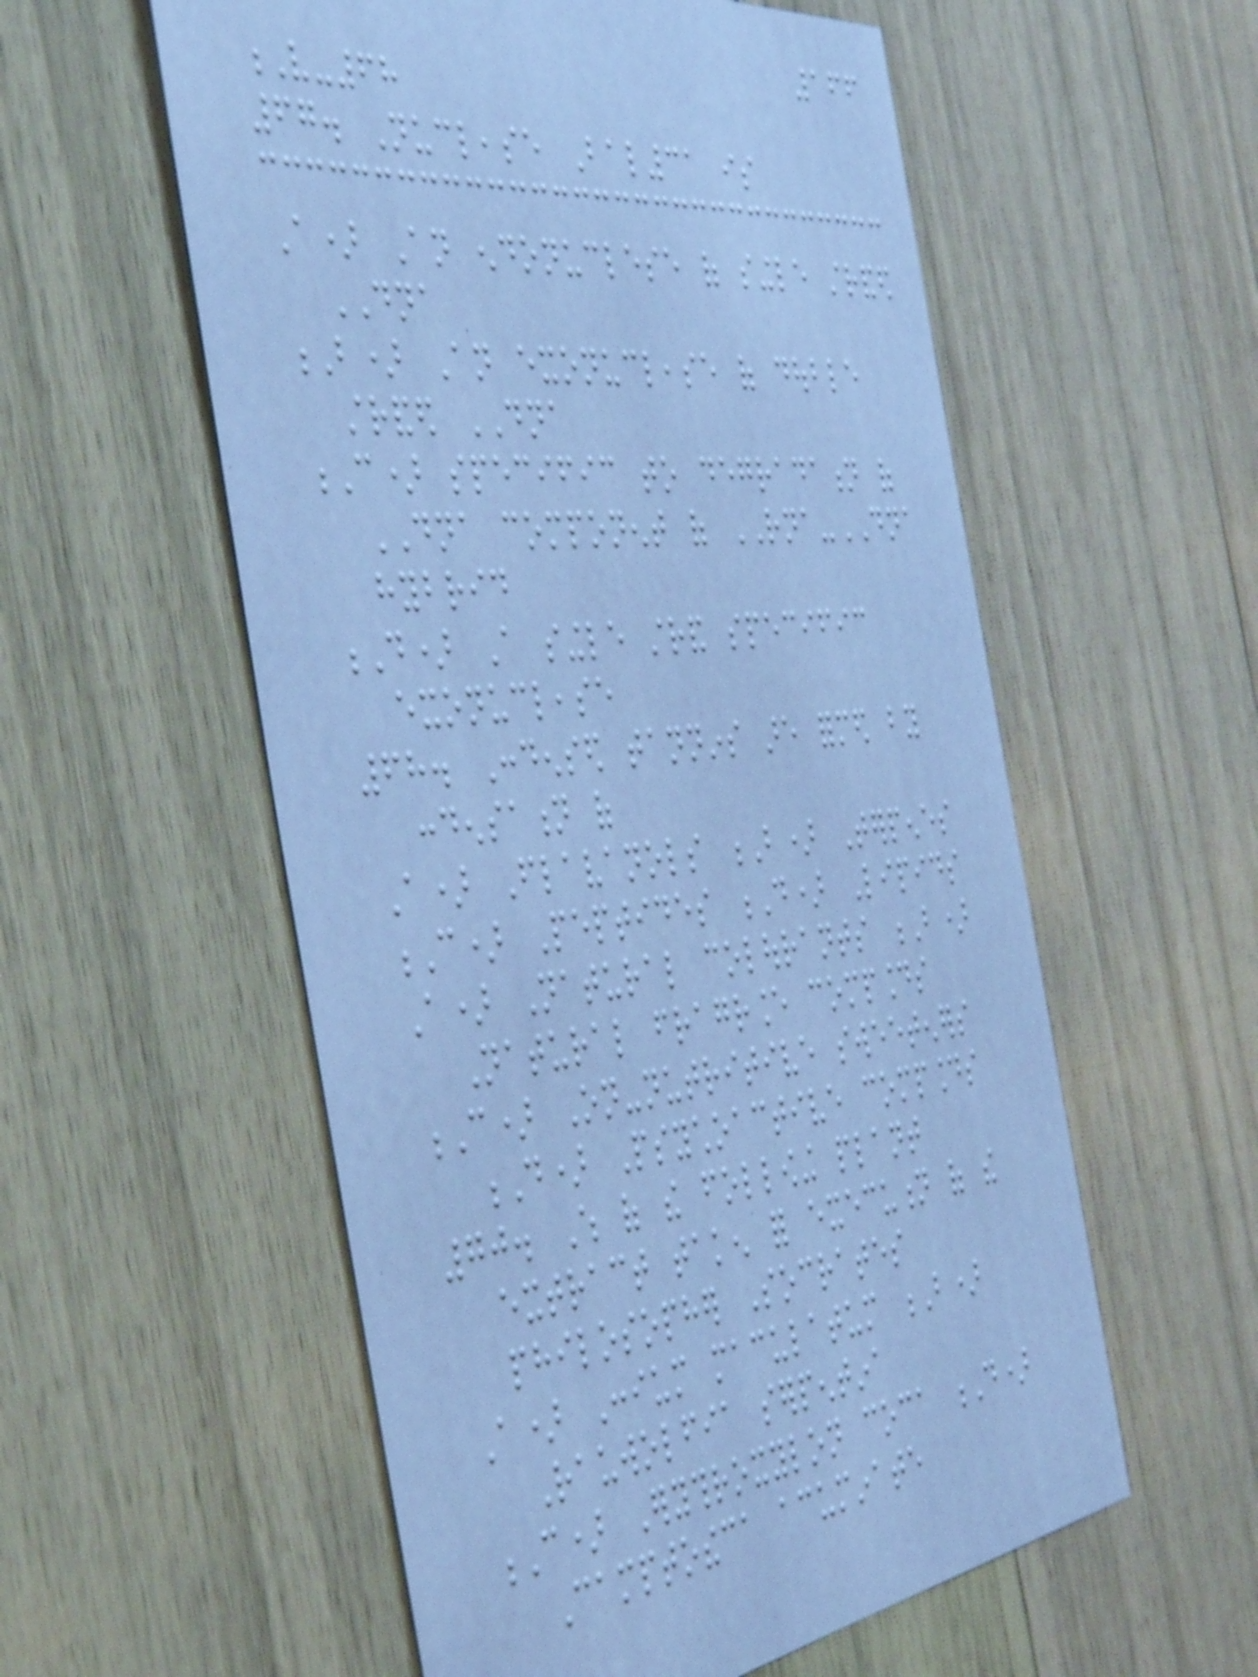166
V-68
67. Nuclease Bal31 is
A) An endonuclese of single stranded
DNA
B) An exonuclease of double
stranded DNA
C) specific to degradation of
DNA component of RNA-DNA
hybrid
D) A single strand specific
exonuclease
68. Condensed tannins are formed by
condensation of
A) Flavanols B) Terpenes
C) Peptides D) Lipids
A) Natural colourants B)
Natural fragrance compounds
C) On-nutritive sweeteners
D) Psychoactive compounds
70. Which of the following plant
extract taken for execution of the
philosopher Socrates
A) Conium maculatum B)
Rauwolfia serpentina
C) Erythroxylon coca D)
Camptotheca acuminate
